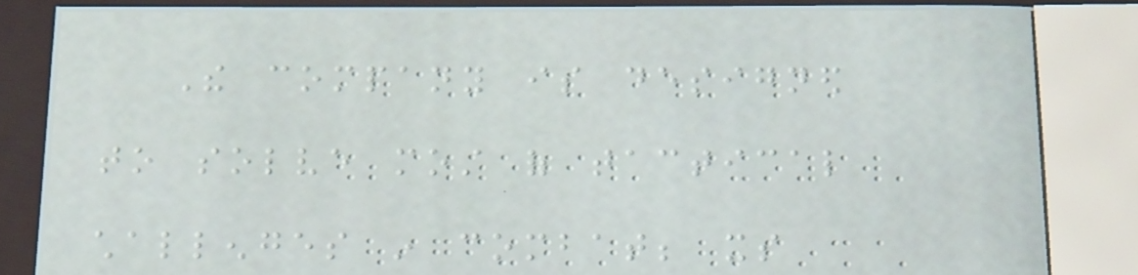The company is designed
to solve most of tactical
challenges in combat; its
